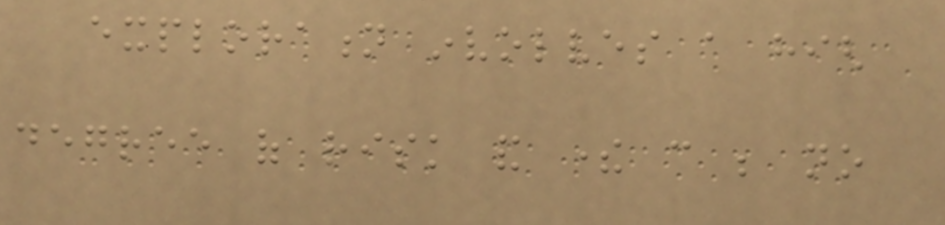exploration involves a high
degree of risk and there can be no
